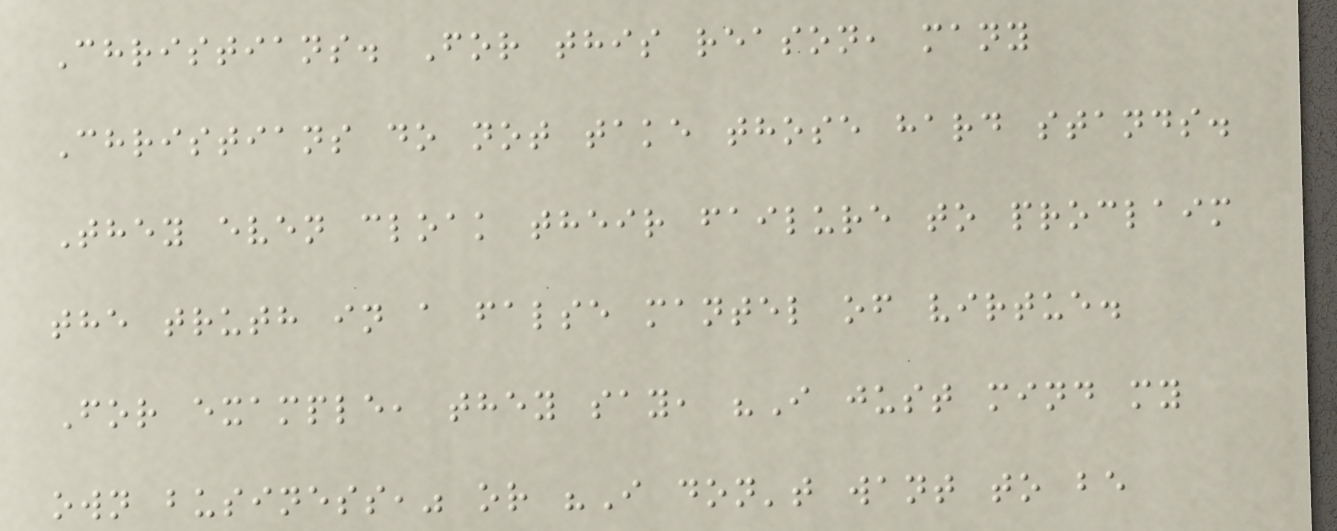Christians. For this reason, many
Christians do not take those hard stands.
They even cloak their failure to proclaim
the truth in a false mantel of virtue.
For example, they say, "I just mind my
own business," or "I don't want to be
